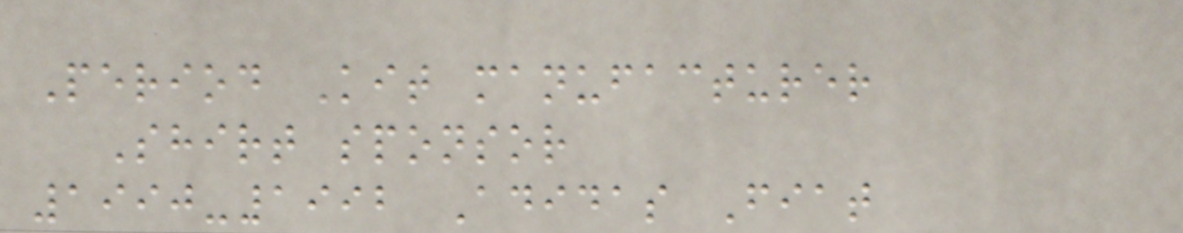Period Kit manufacturer
Shirt sponsor
1990-1992 Adidas Fiat
